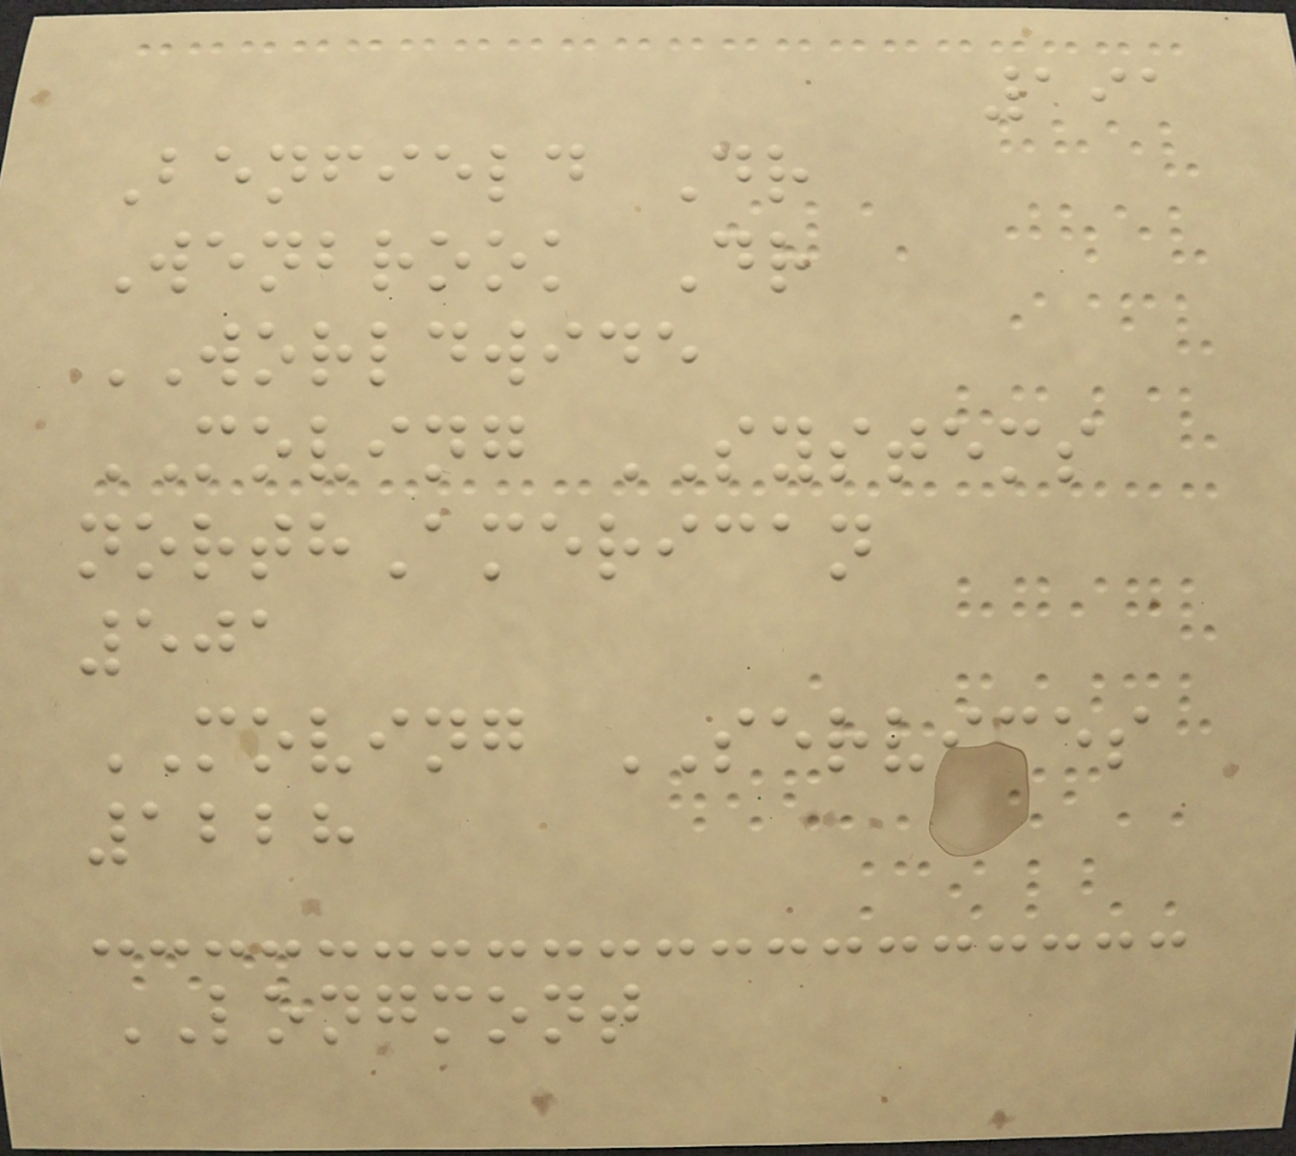191
Benfield Dr
Wenbrook Dr
WORLDWIDE
MOVING SYSTEMS
northAmerican
501
MOVING SERVICES
1228
LONGMONT
